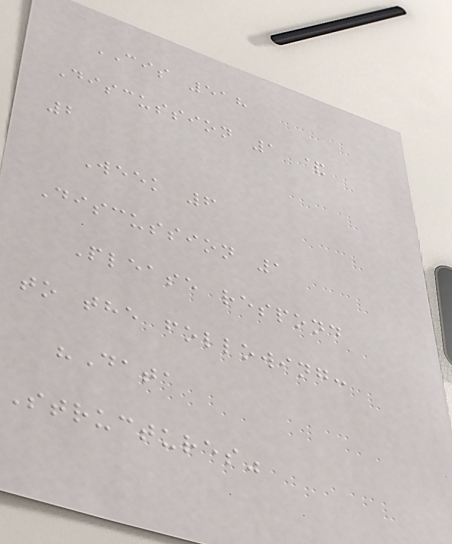CIS 518
Discussion 1 &
2
Week 6
Discussion 1
Please respond
to the following:
"Data
Structures"
